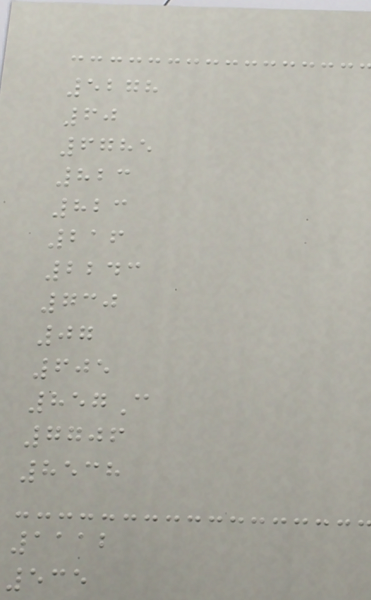5278
60
6785
823
823
216
2243
730
07
605
857C
7706
8538
1112
535
